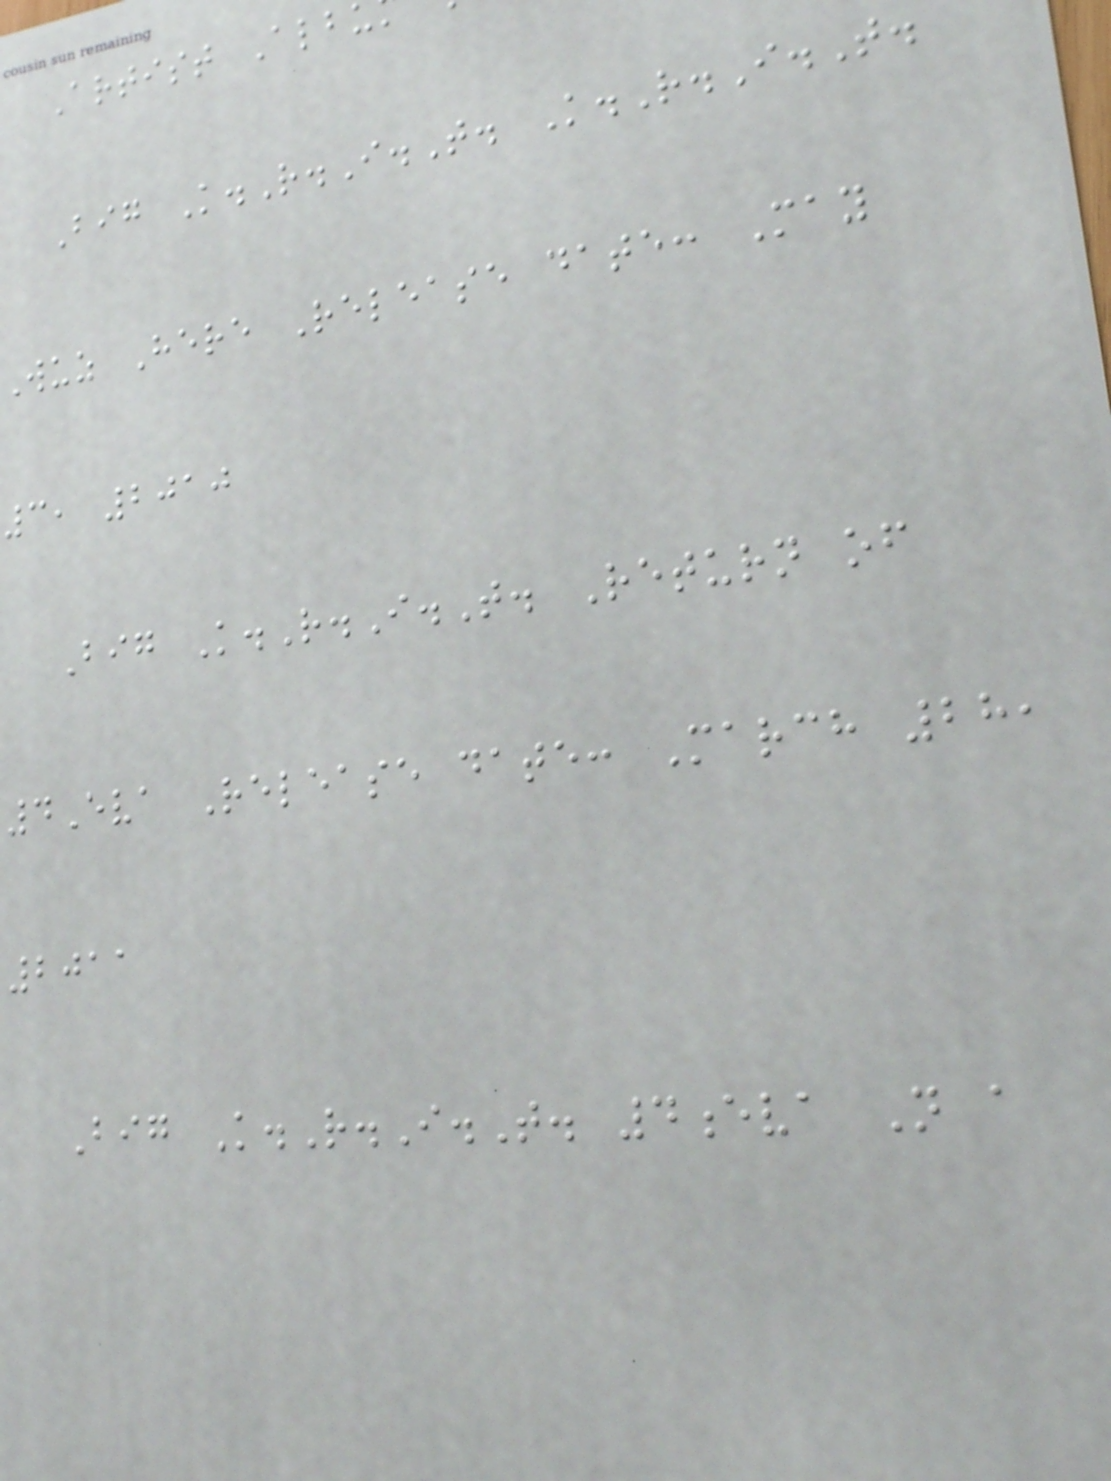Artist Alb
Big K.R.I.T. K.R.I.T.
Wuz Here Release date: May
3, 2010
Big K.R.I.T. Return of
4Eva Release date: March 28,
2011
Big K.R.I.T. 4eva N a
